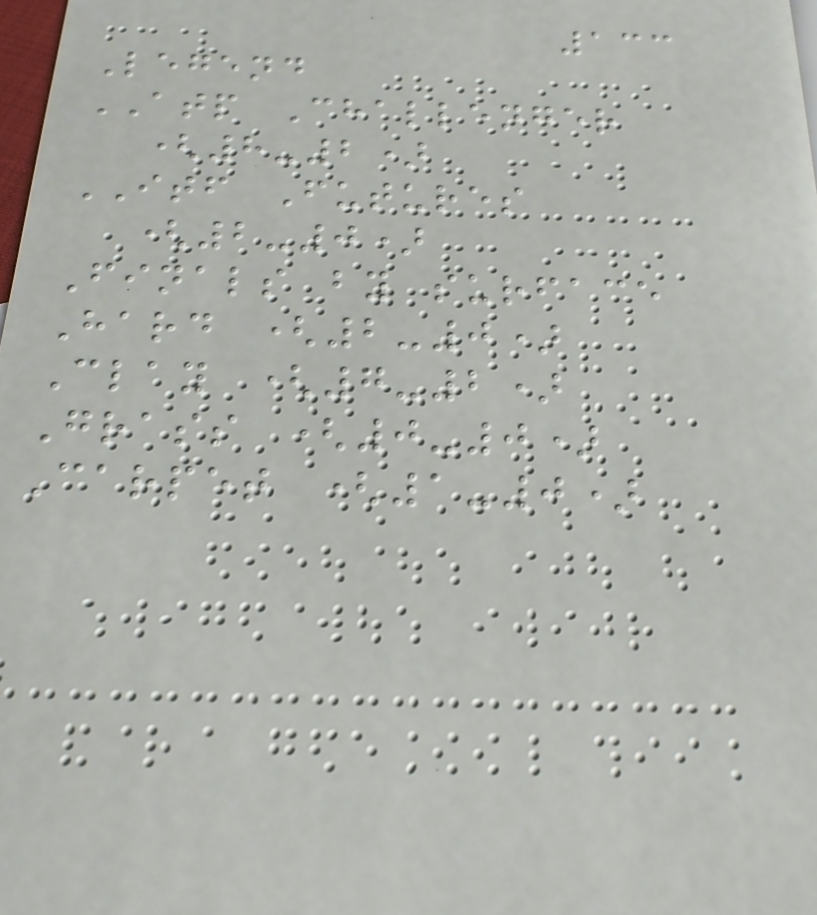133
Legend
ATP Challenger
(8-2)
ITF Futures
(2-0)
Finals by surface
Hard (2-0)
Clay (7-2)
Grass (0-0)
Carpet (1-0)
